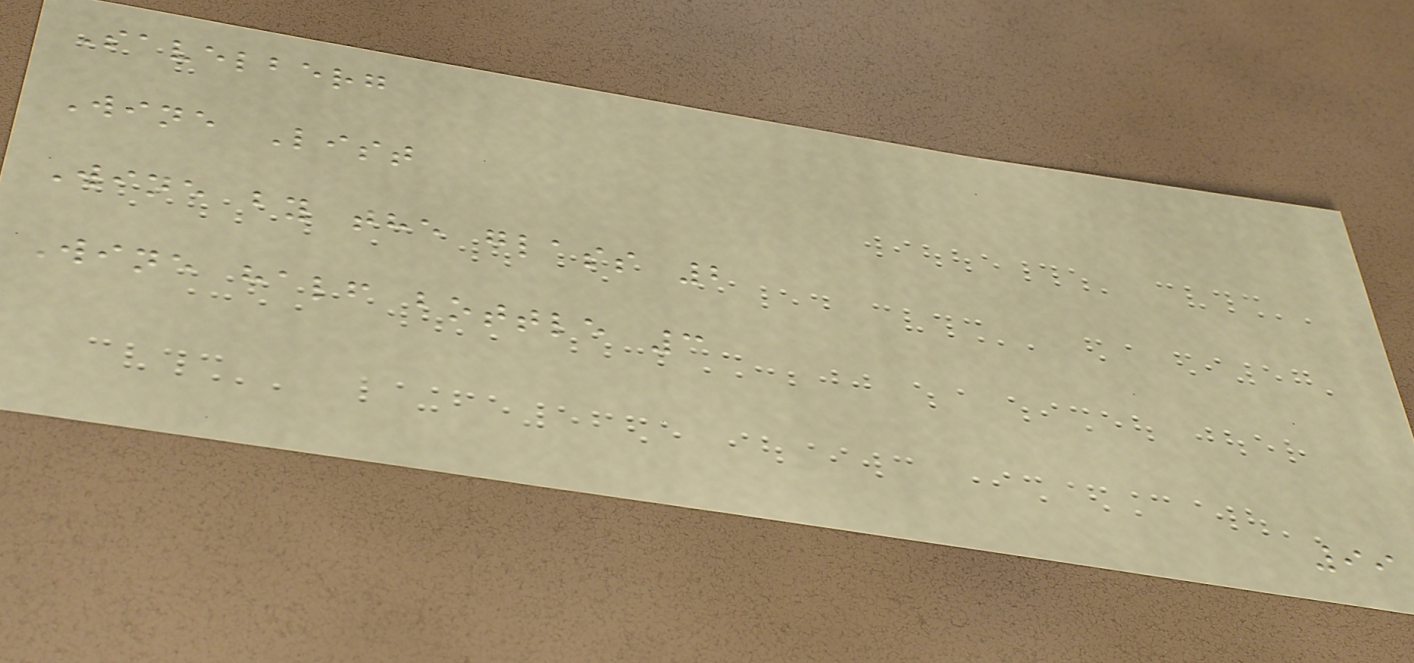Savelberg
Wine List
Wine by the glass 2
Wine half bottle 3
99
